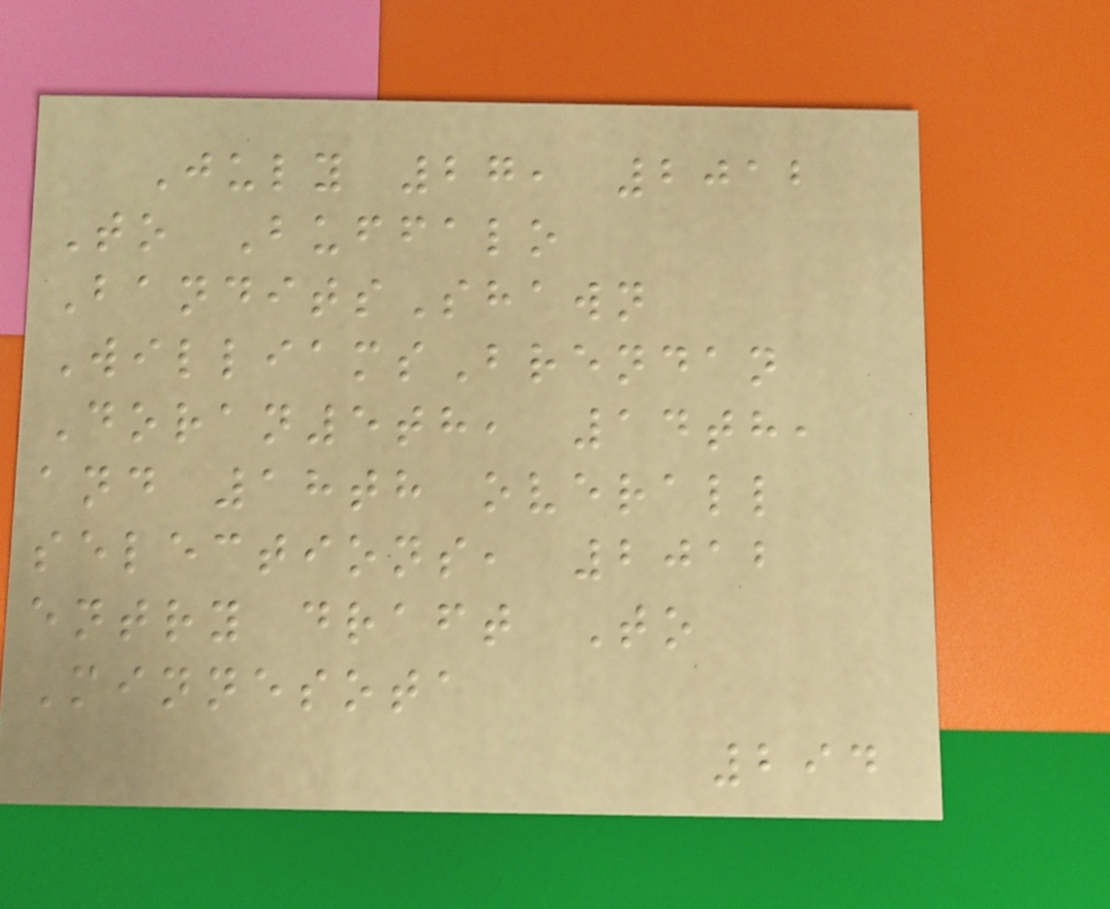July 27, 2012
To Buffalo
BanditsShawn
WilliamsBrendan
Doran5th, 14th,
and 18th overall
selections, 2012
entry draft To
Minnesota
294
